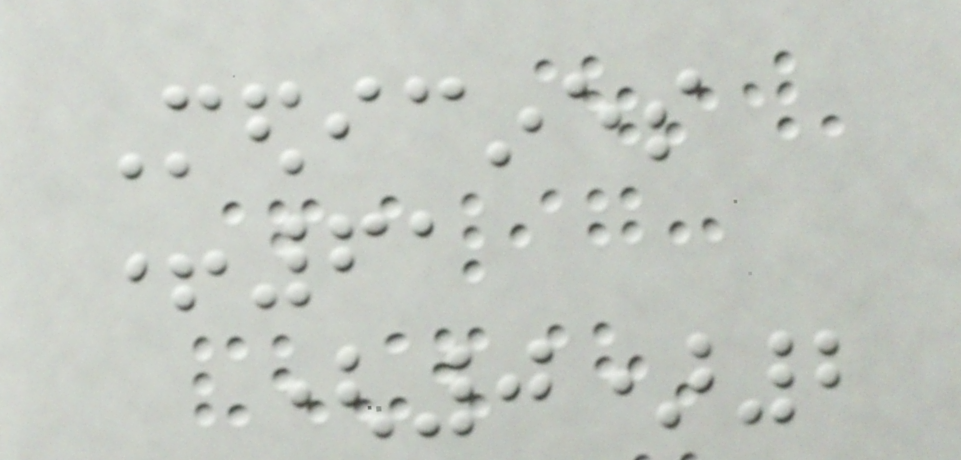Medicines
+61
(0)2
